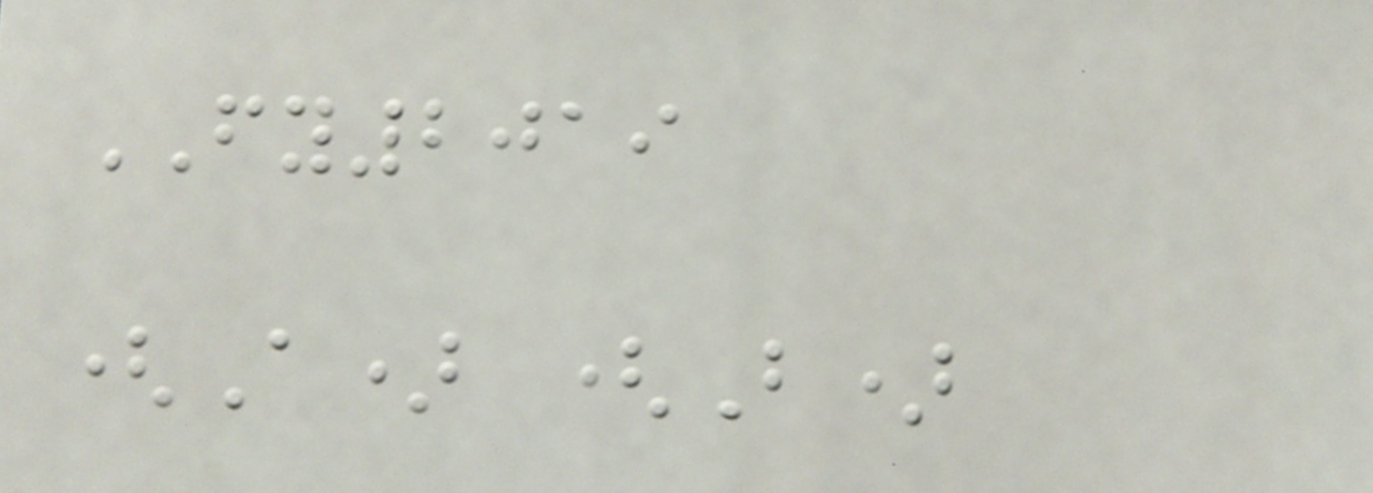FY2019
(A) (B)
